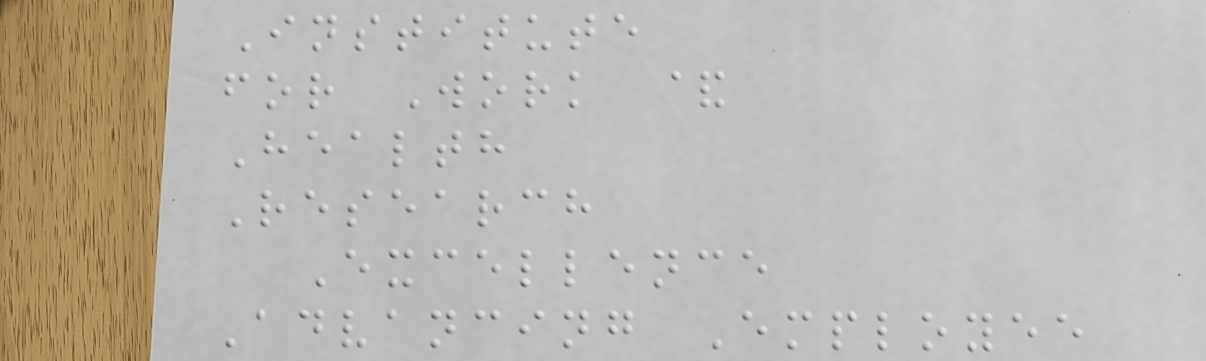Institute
for Work &
Health
Research
Excellence
Advancing Employee
